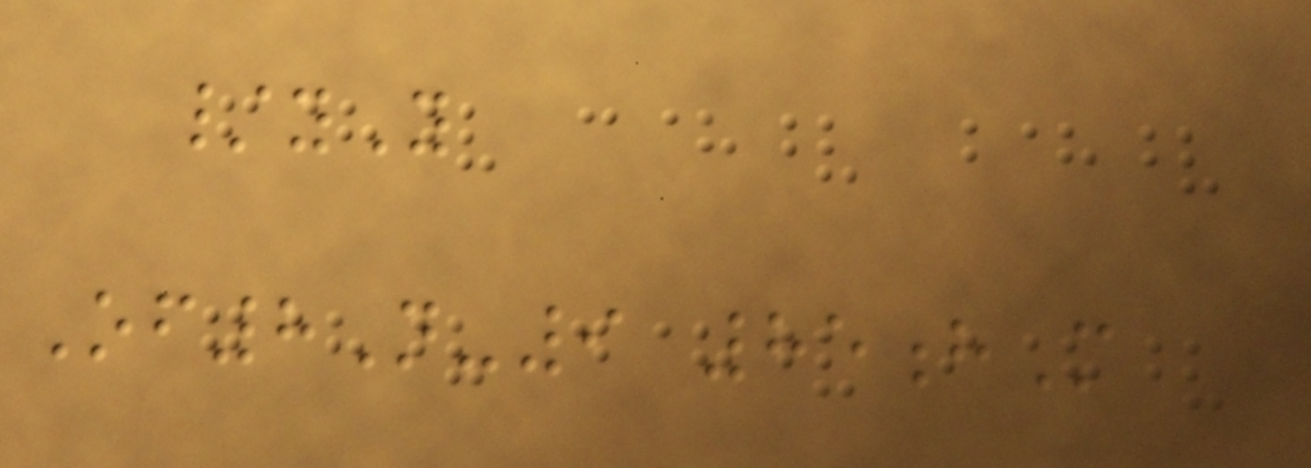/yY
Of8N-9 85hM
